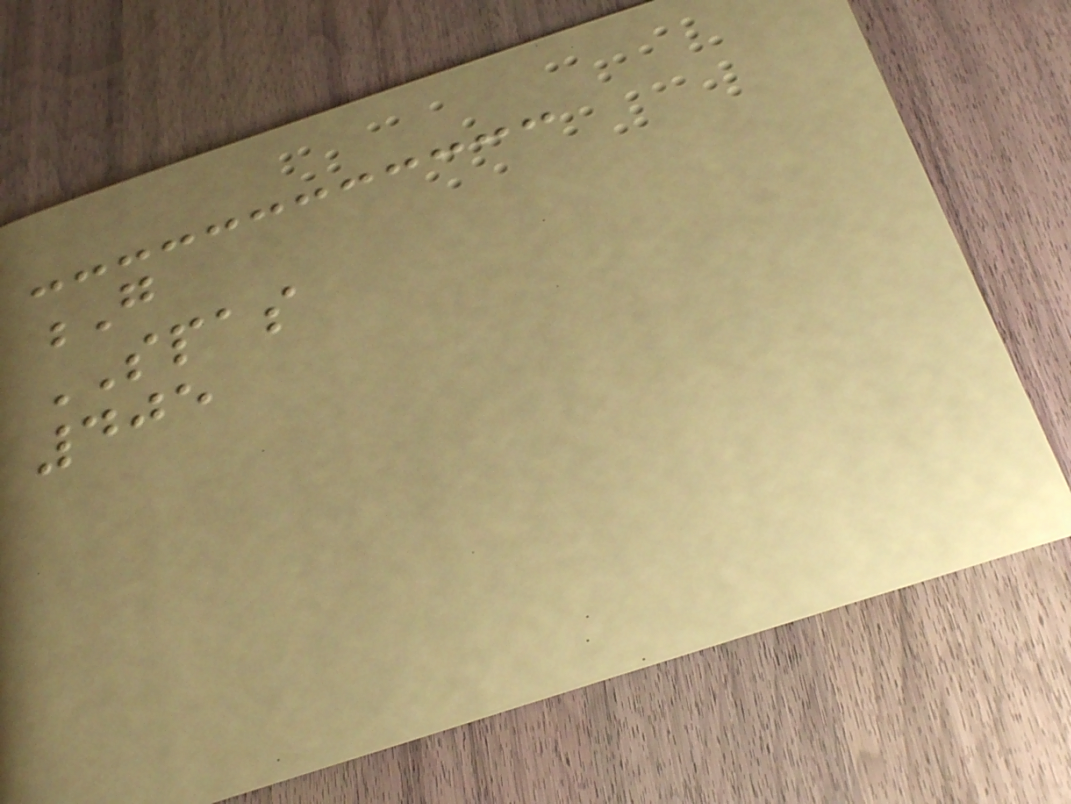G
SPAS
405
